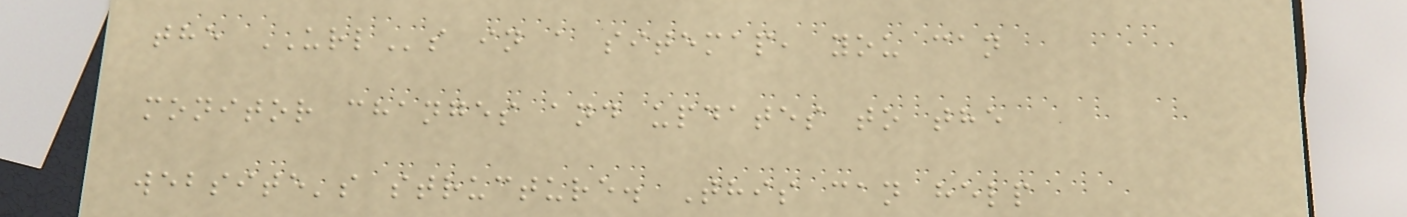the URLs in a sitemap, you can
monitor changes and updates to the
website's structure. This can help
